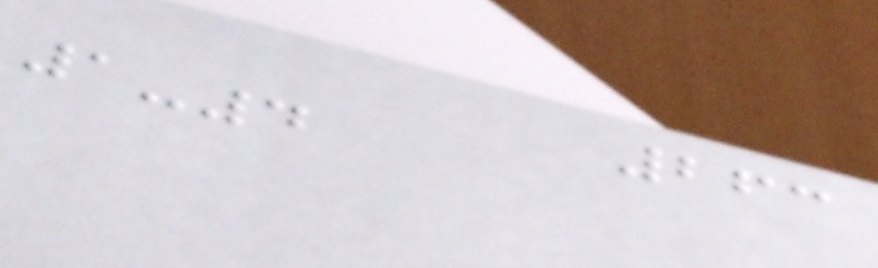263
1-4
